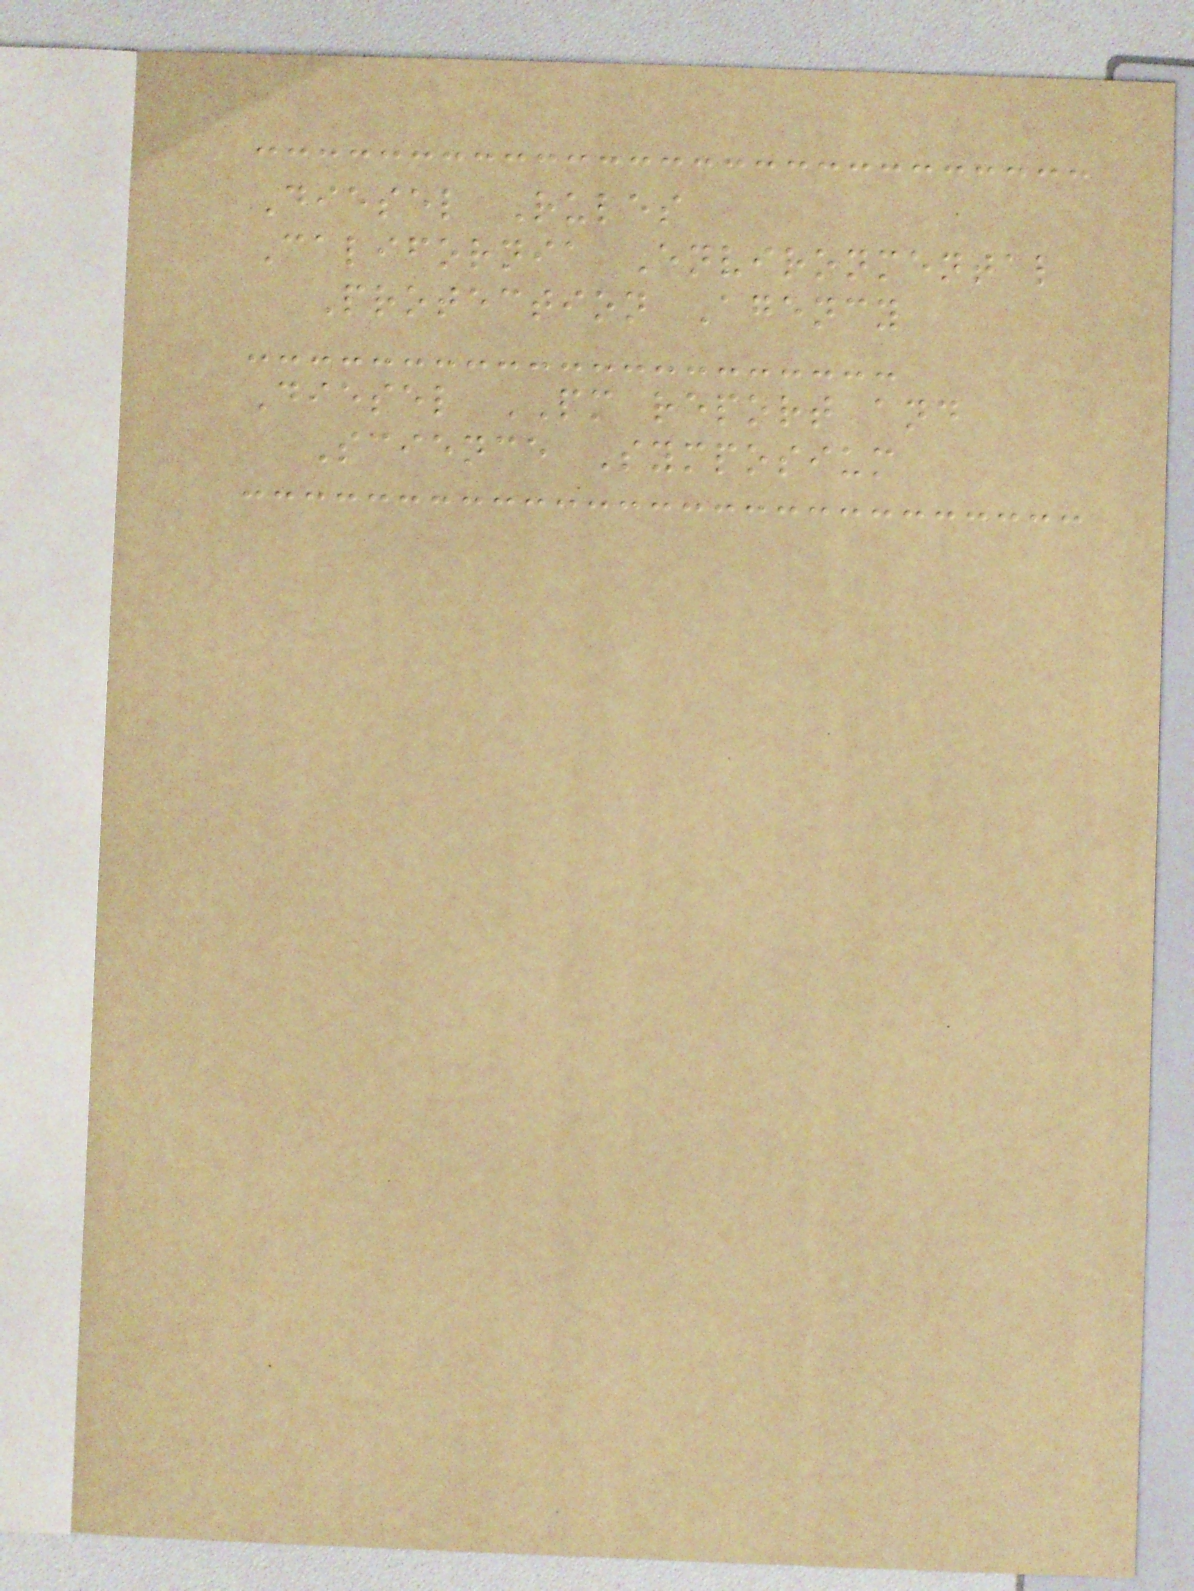Diesel Rules
California Environmental
Protection Agency
Diesel PM report and
Science Symposium
